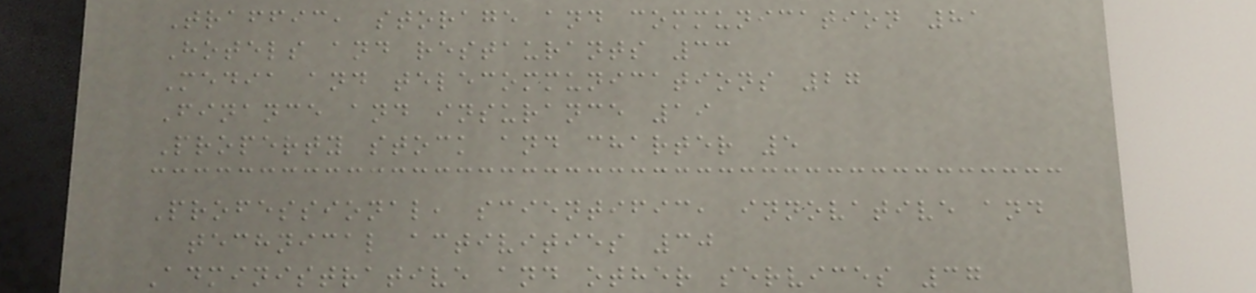Traffic, storage and communication 81
Hotels and restaurants 33
Media and telecommunications 27
Finance and insurance 19
Property stock and charter 5
Professional, scientific, innovative and
technical activities 30
Administrative and other services 37
